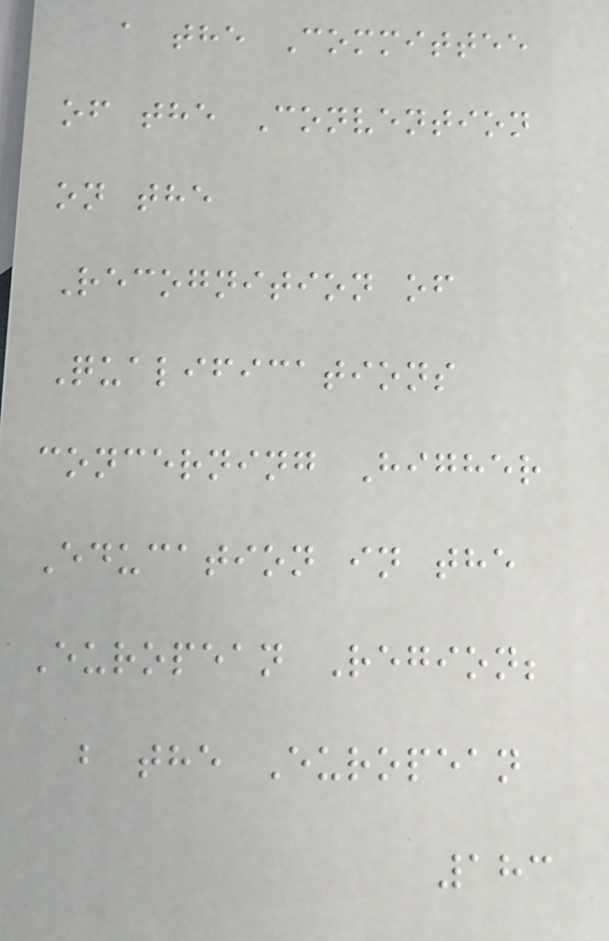a the Committee
of the Convention
on the
Recognition of
Qualifications
concerning Higher
Education in the
European Region;
b the European
183
